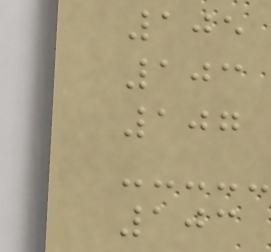105
103
107
103
